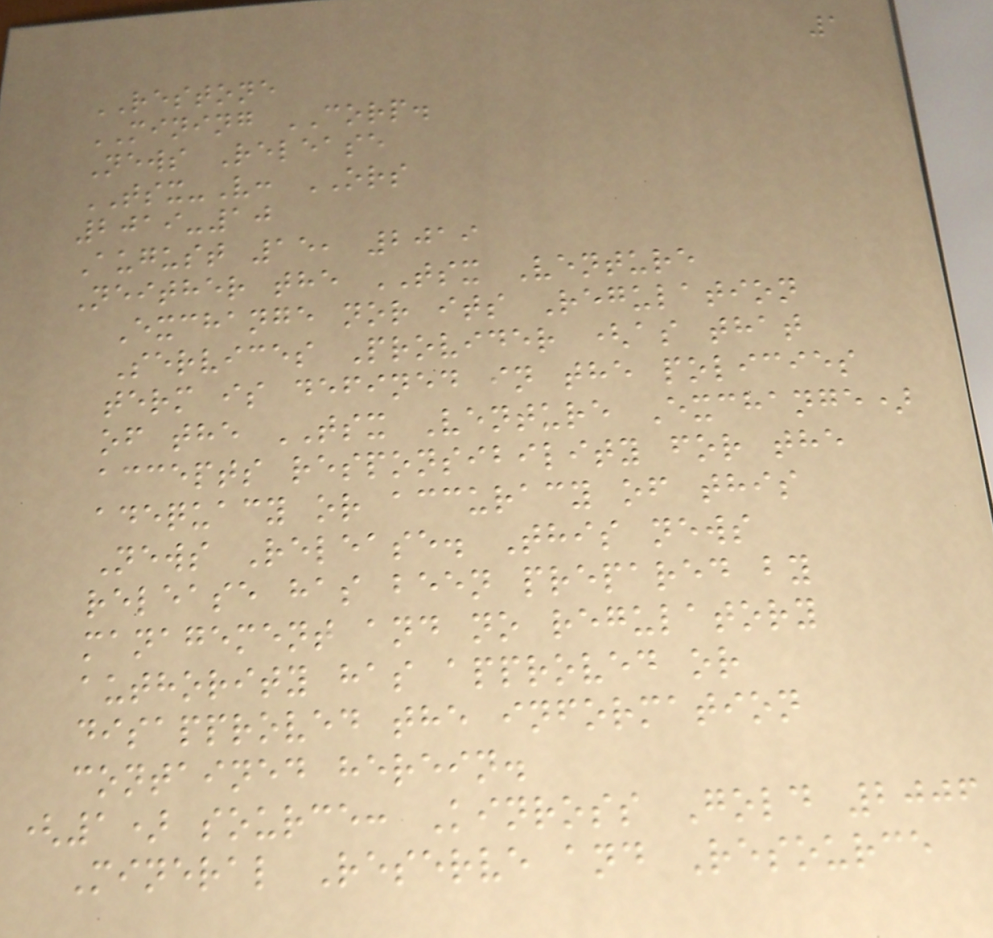1
RESTONE
MINING CORP.
News Release
TSX-V: ORS
2019-10
August 15, 2019
Neither the TSX Venture
Exchange nor its Regulation
Services Provider (as that
term is defined in the policies
of the TSX Venture Exchange)
accepts responsibility for the
adequacy or accuracy of this
News Release. This news
release has been prepared by
management and no regulatory
authority has approved or
disapproved the information
contained herein.
(1) source: Kinross Gold 2006
Mineral Reserve and Resource
